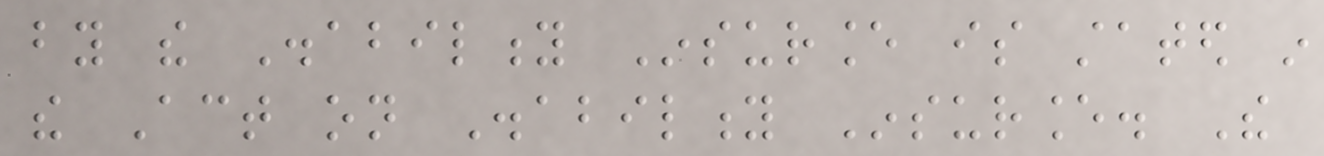by the Disability Insurance is stated in
the Act on Disability Insurance. The
